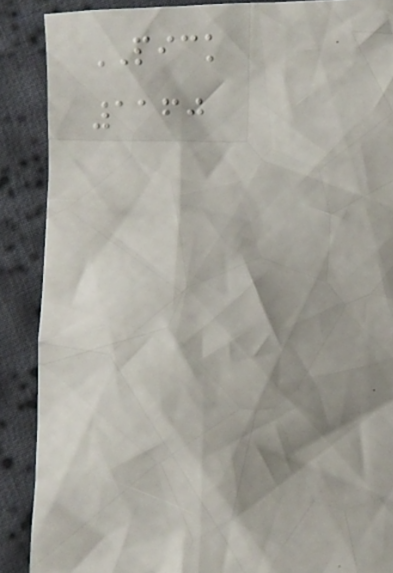PICK
1160
